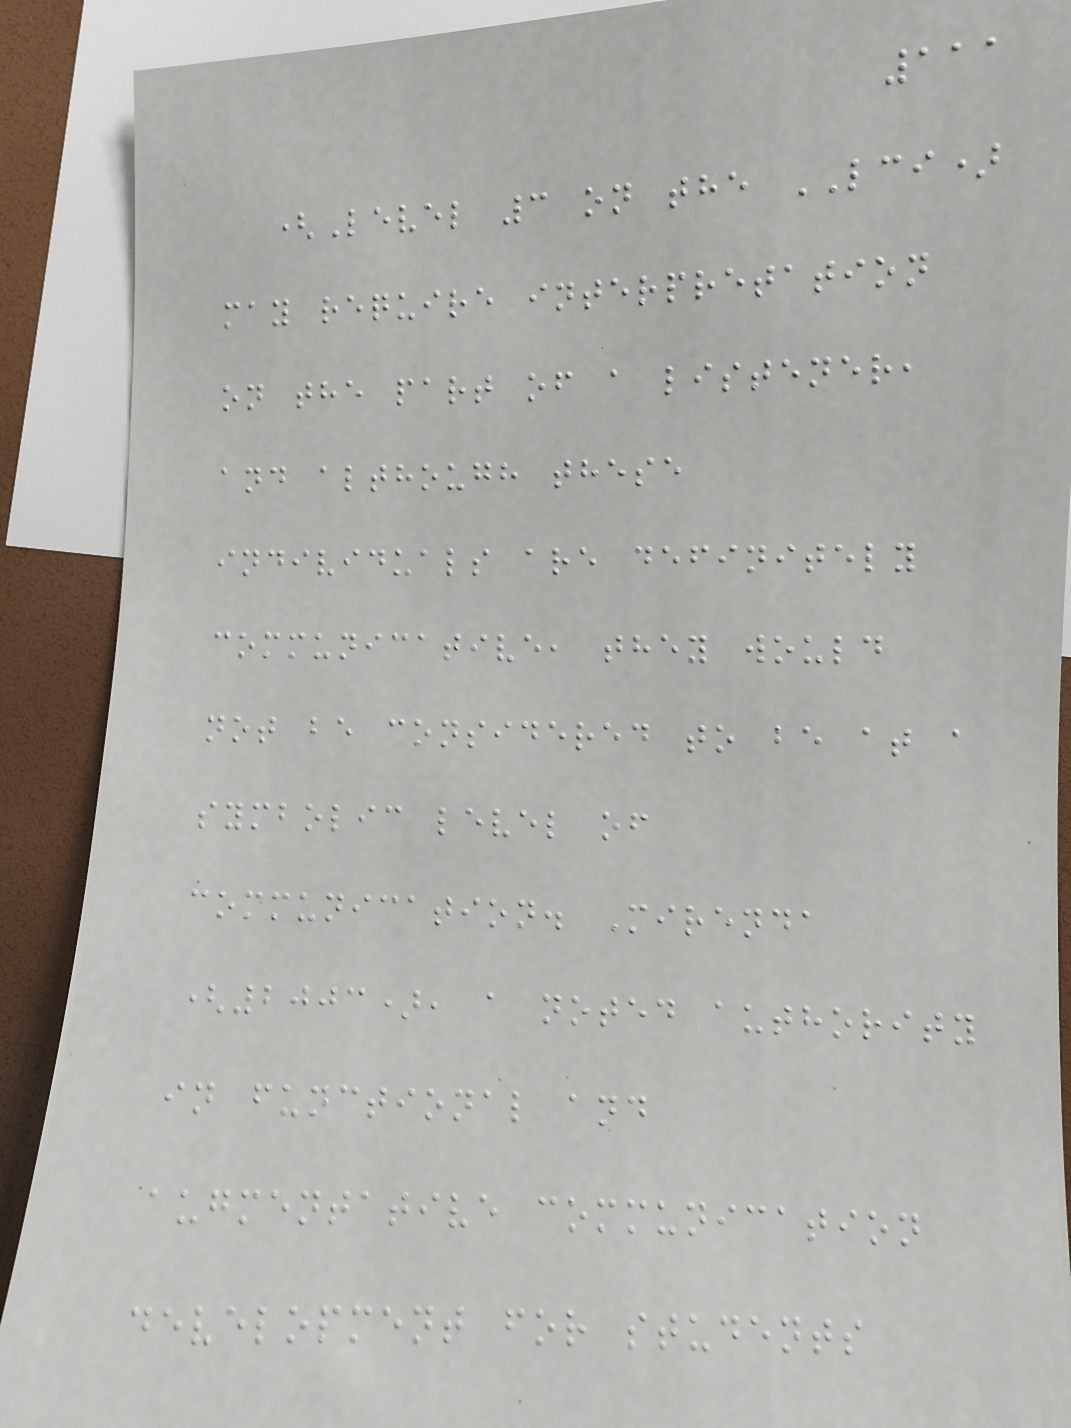111
(Level 3 on the LCI)
may require interpretation
on the part of a listener,
and although these
individuals are definitely
communicative, they would
not be considered to be at a
symbolic level of
communication. Mirenda
(2003), a noted authority
in functional and
augmentative communication
development for students
